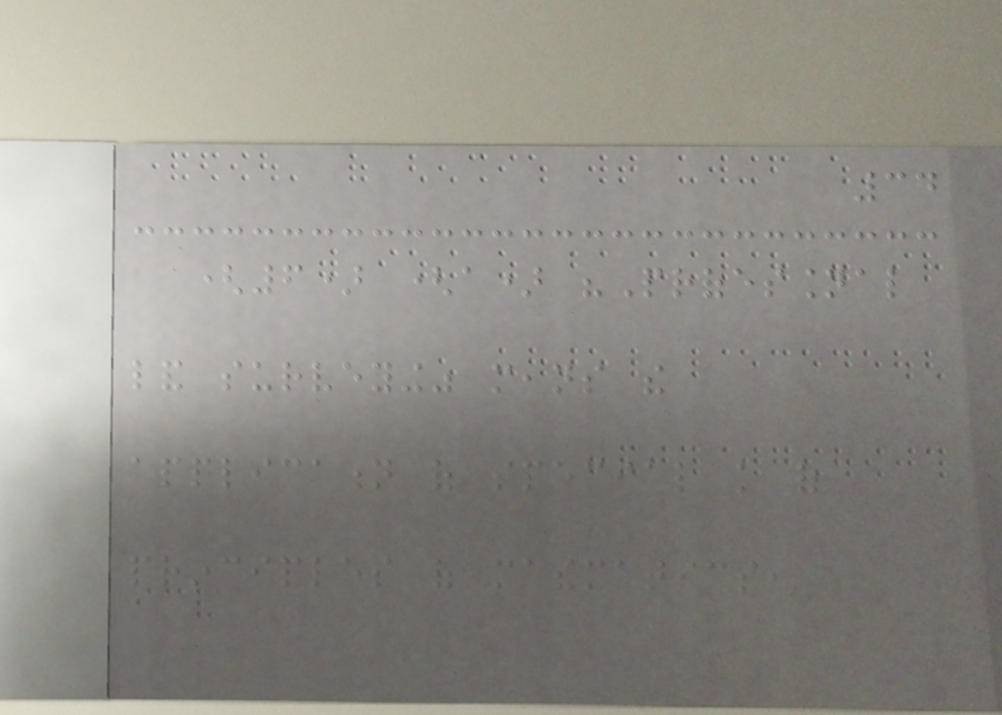34
(6) (a) "Professional
land surveying" means the
application of special knowledge of
principles of mathematics,
